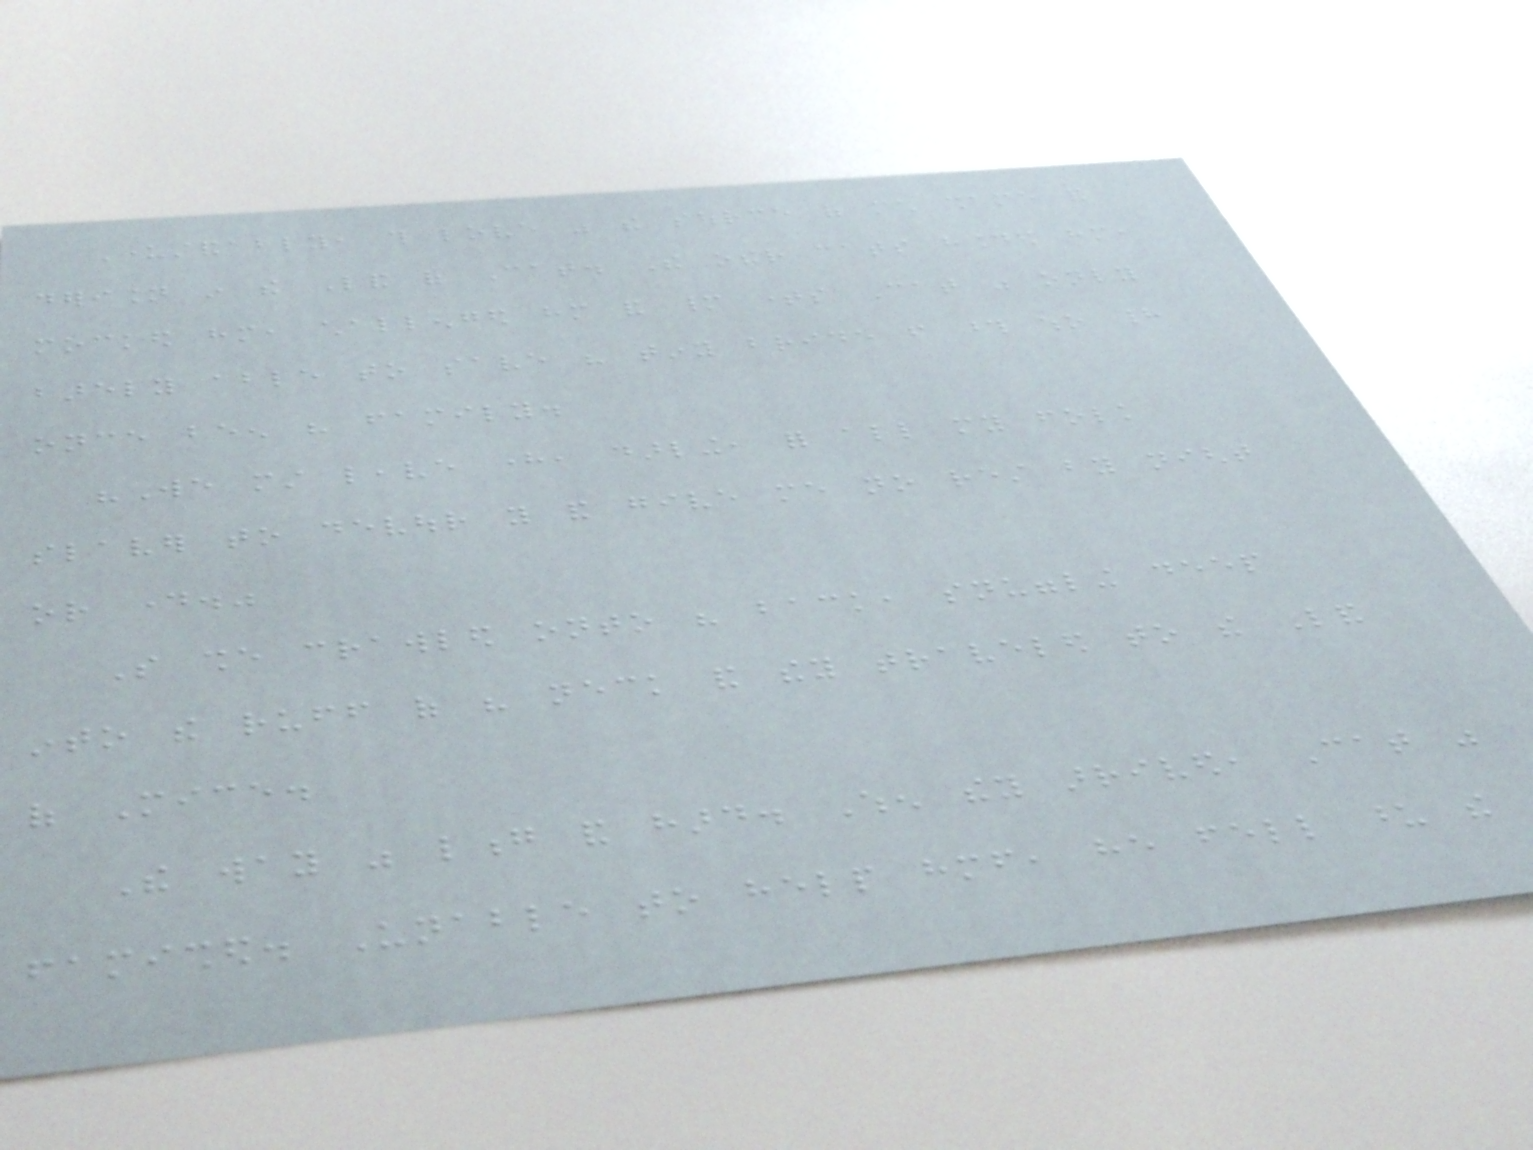Understandably, this love was the source of much shame and
derision in the Land of Cat. The other cats hounded him,
mocked him, challenged him and many times Cat was only
barely able to save his tiny bride from those who had
once been his family.
"We must leave here, darling, for all my folk
slaver to devour you and give me no rest by night
or day."
So she crawled onto his back, snuggling deep
into the ruff of his neck and they traveled to the Land
of Mice.
The way was long and hard. When they arrived, Cat was
famished. Unable to help himself, he fell upon the
